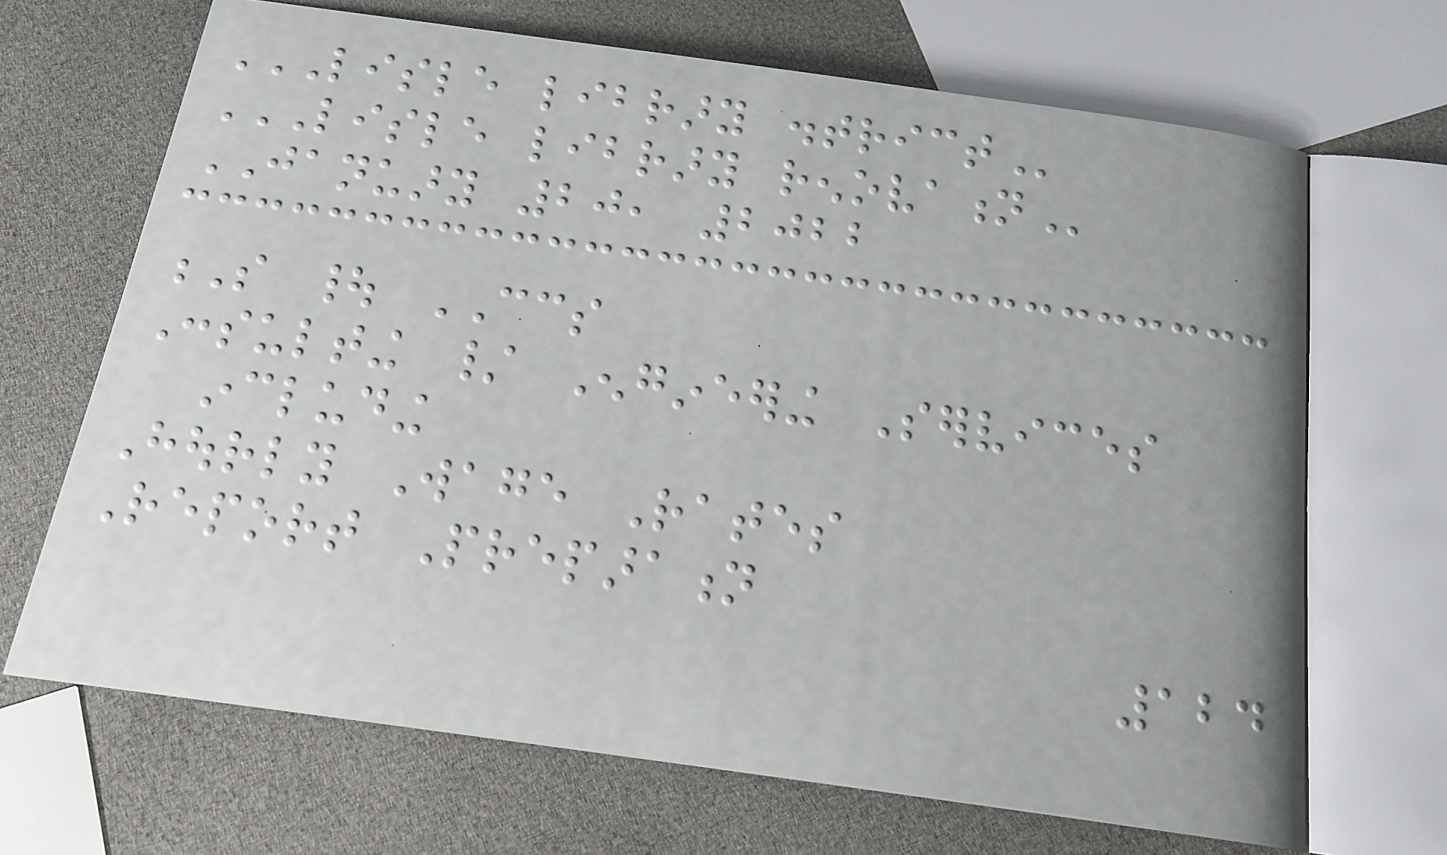LISLE LIBRARY DISTRICT
LISLE LIBRARY RENOVATION
JANUARY 20, 2022
S | CCS
Consulting / Engineering Services
including
Hourly Wage Rates
Report Preparation
124
